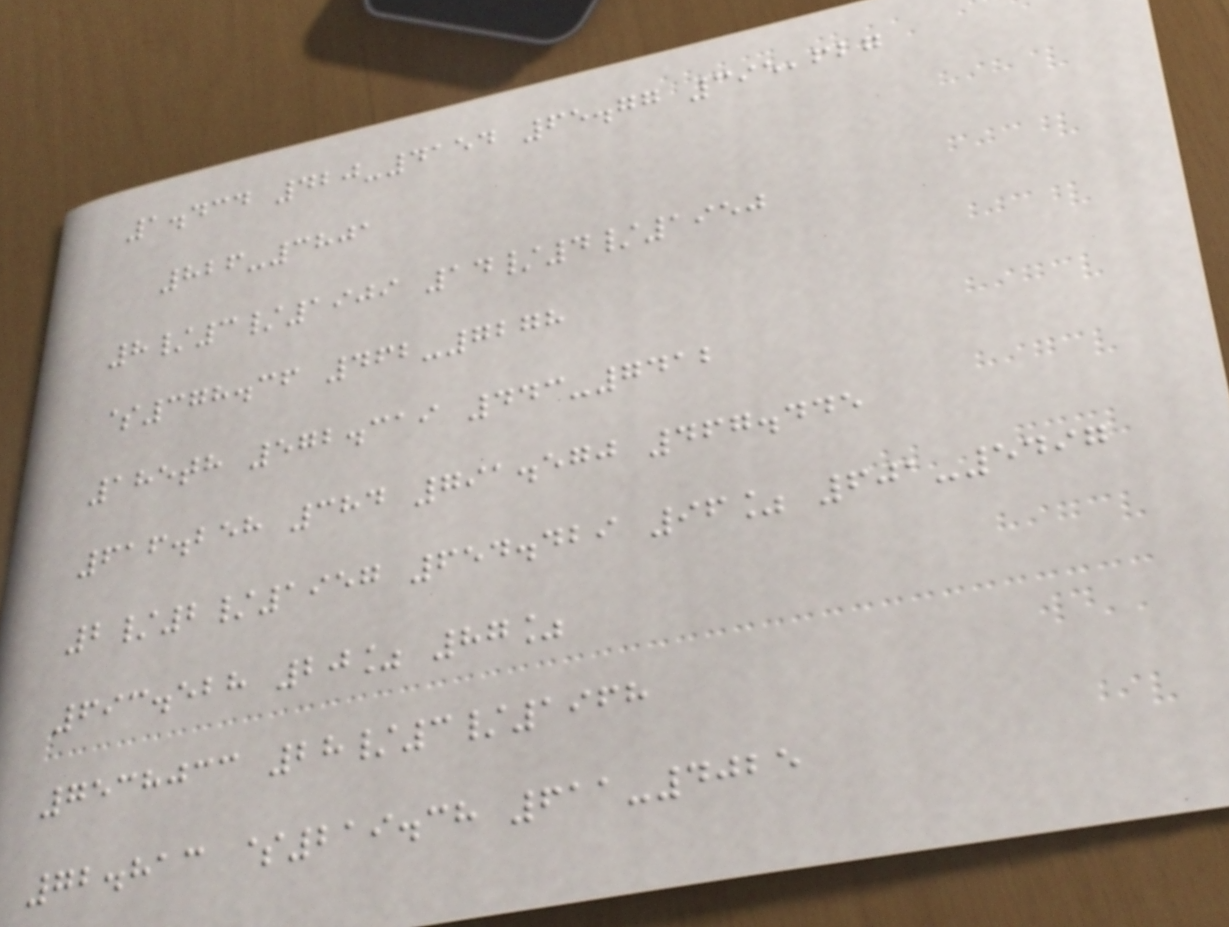1.434 420-4154 65.77 395,627
826-3801
8/3/1909 14/4/1950
$378.36 462-7278
185th 572.319 443-7412
616.258 384 791.570 467.445
2/2/1957 654.429 96% 601-5497
693.528 20% 87%
7538033 28/3/1968
72.813 $219.38 611-4025
